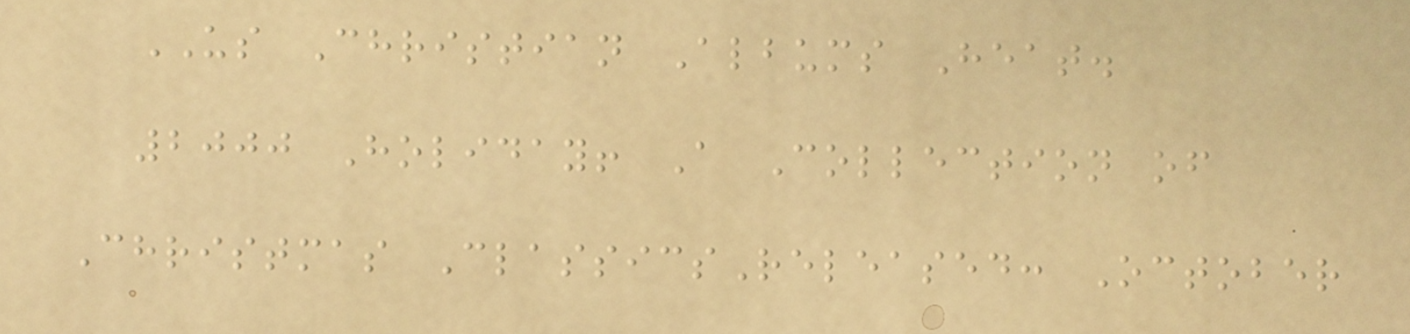US Christian Albums Heat.
2000 Holiday! A Collection of
Christmas ClassicsReleased: October
